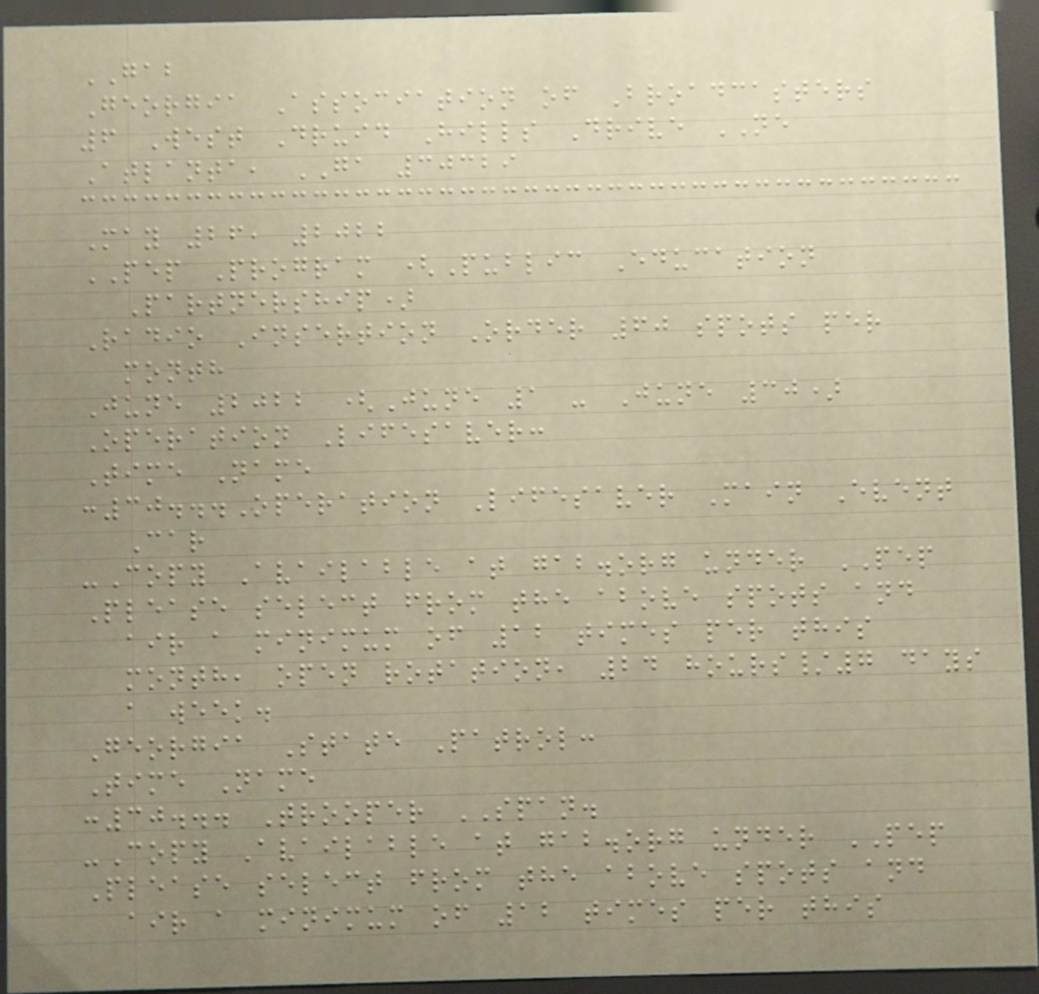GAB
Georgia Association of Broadcasters
6 West Druid Hills Drive NE
Atlanta, GA 30329
May 26, 2022
PEP Program (Public Education
Partnership)
Radio Insertion Order 60 spots per
month
June 2022 (June 1 - June 30)
Operation Lifesaver:
Time Name
:30...Operation Lifesaver Main Event
Car
-Copy Available at gab.org under PEP
Please select from the above spots and
air a minimum of 12 times per this
month, open rotation, 24 hours/7 days
a week.
Georgia State Patrol:
Time Name
:30... Trooper SPAN.
-Copy Available at gab.org under PEP
Please select from the above spots and
air a minimum of 12 times per this
